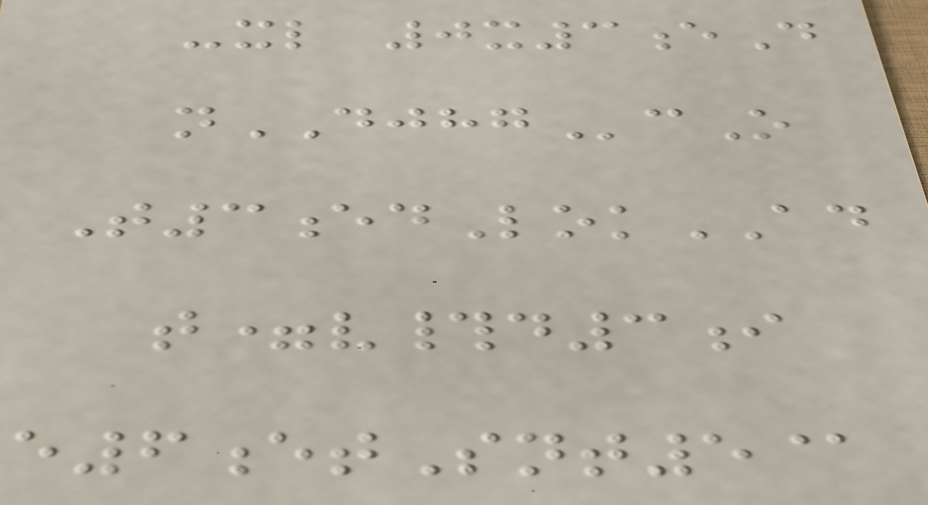-xl 0x3eD
nDJHGcO
T3edLokAD
t=v#d3i
e6etSnt5@
